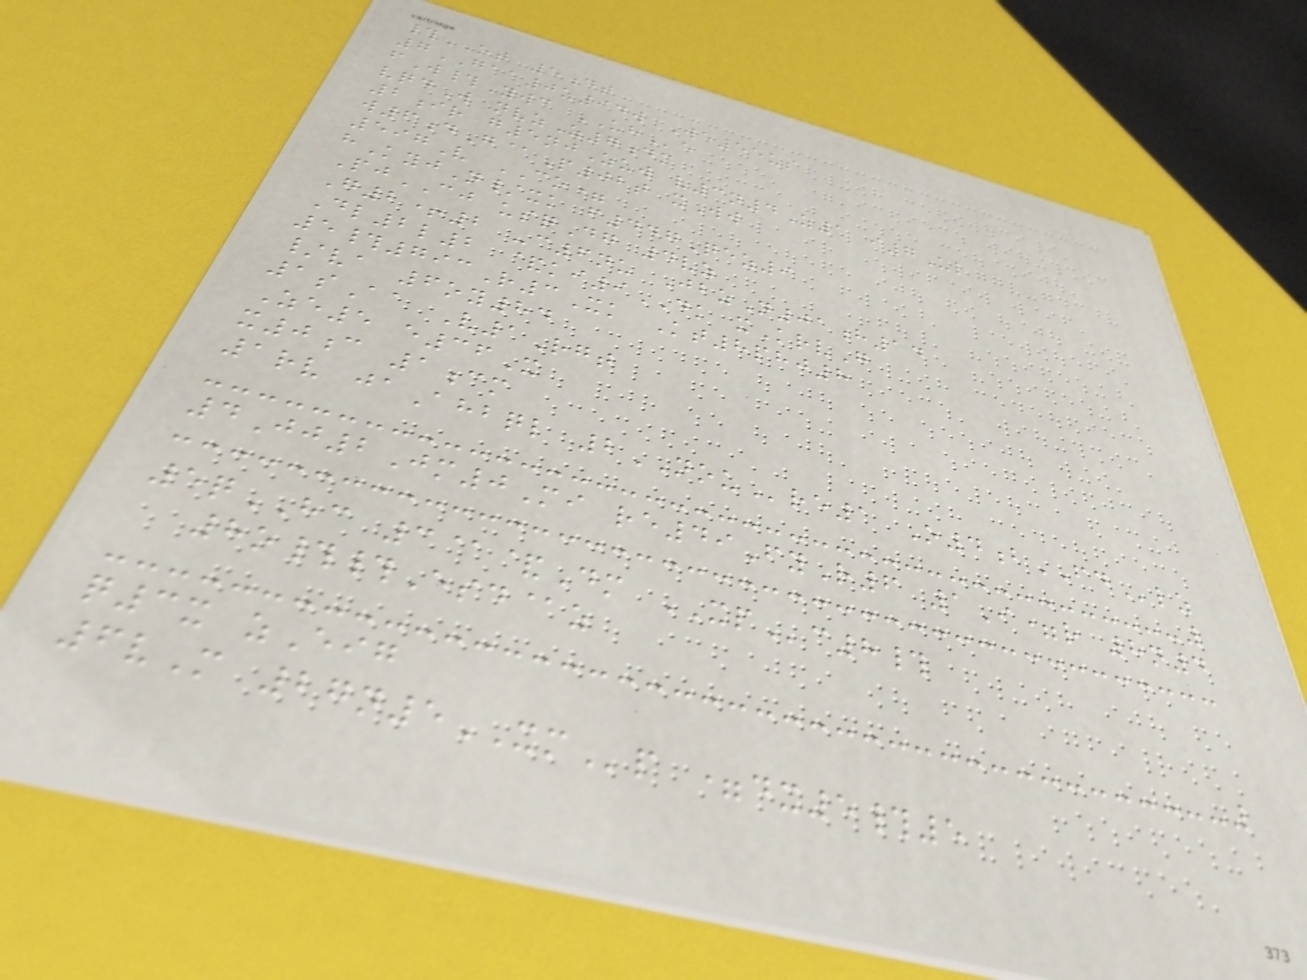#OT 5dt
7GAA0u94w We55us
fW#Ywc UHe
vqdW nvzZ7dm
2ir g5njZuw v3n4Z1 i7Ul
w6dG@P02t xWw
597V CO=
hKyjN/xk f447Qez9
PjCJ usqDg 4vz
G2+2 -c6nu JbzN01h14
Dl2l2 &ki9DK xKrvG
5#793R3Xk Kt8phj8
/va 6oy84
1sAa V1Rgt
Ze5 e36X
x0c 1cm
1rv jaAhbql 2NOUre1 O4bFDlz
4Jj2Jm0Mi re49FyR6 1I=r 8n4
5qHC 3@&Dm XPc8#
8o##Esd@z
q3x zEig
6vM 27n5XMp =dx5#5
